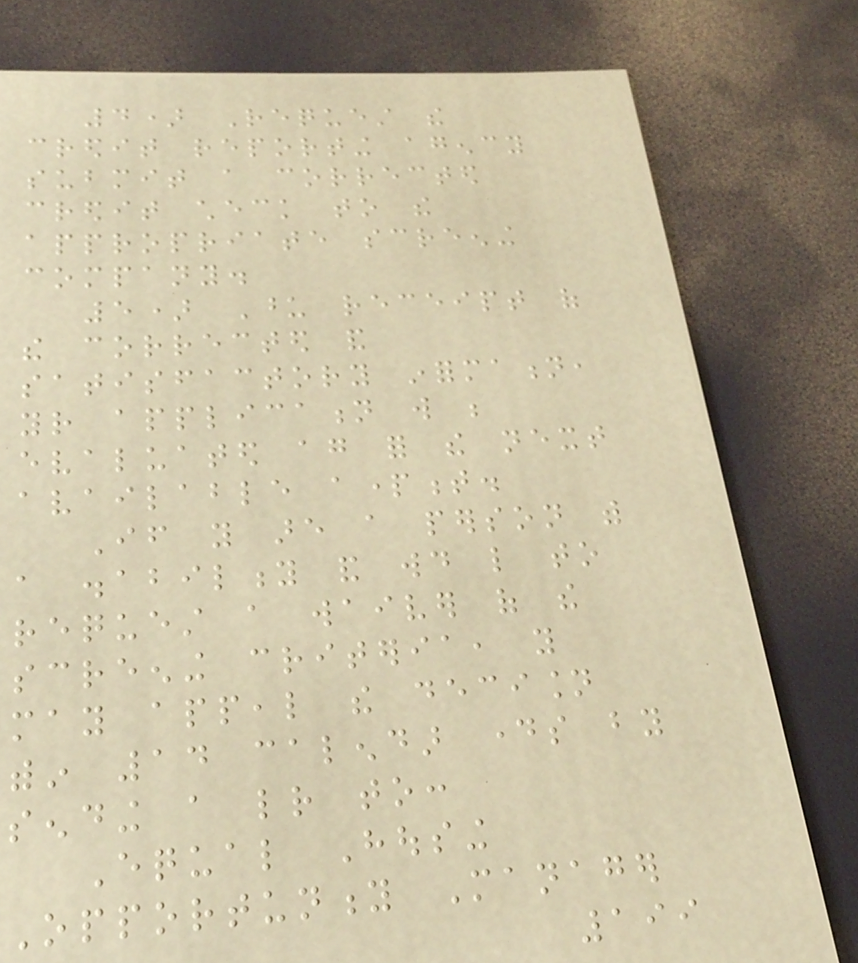4) Request the
credit reporting agency
submit a corrected
credit check to the
appropriate screening
company.
5) Upon receipt of
the corrected and
satisfactory information,
your application will be
evaluated again for the next
available apartment.
If you are a person with
a disability and would like to
request a waiver of the
screening criteria, you
may appeal the decision
within 14 calendar days by
sending a letter to:
Equal Housing
Opportunity Manager
199
